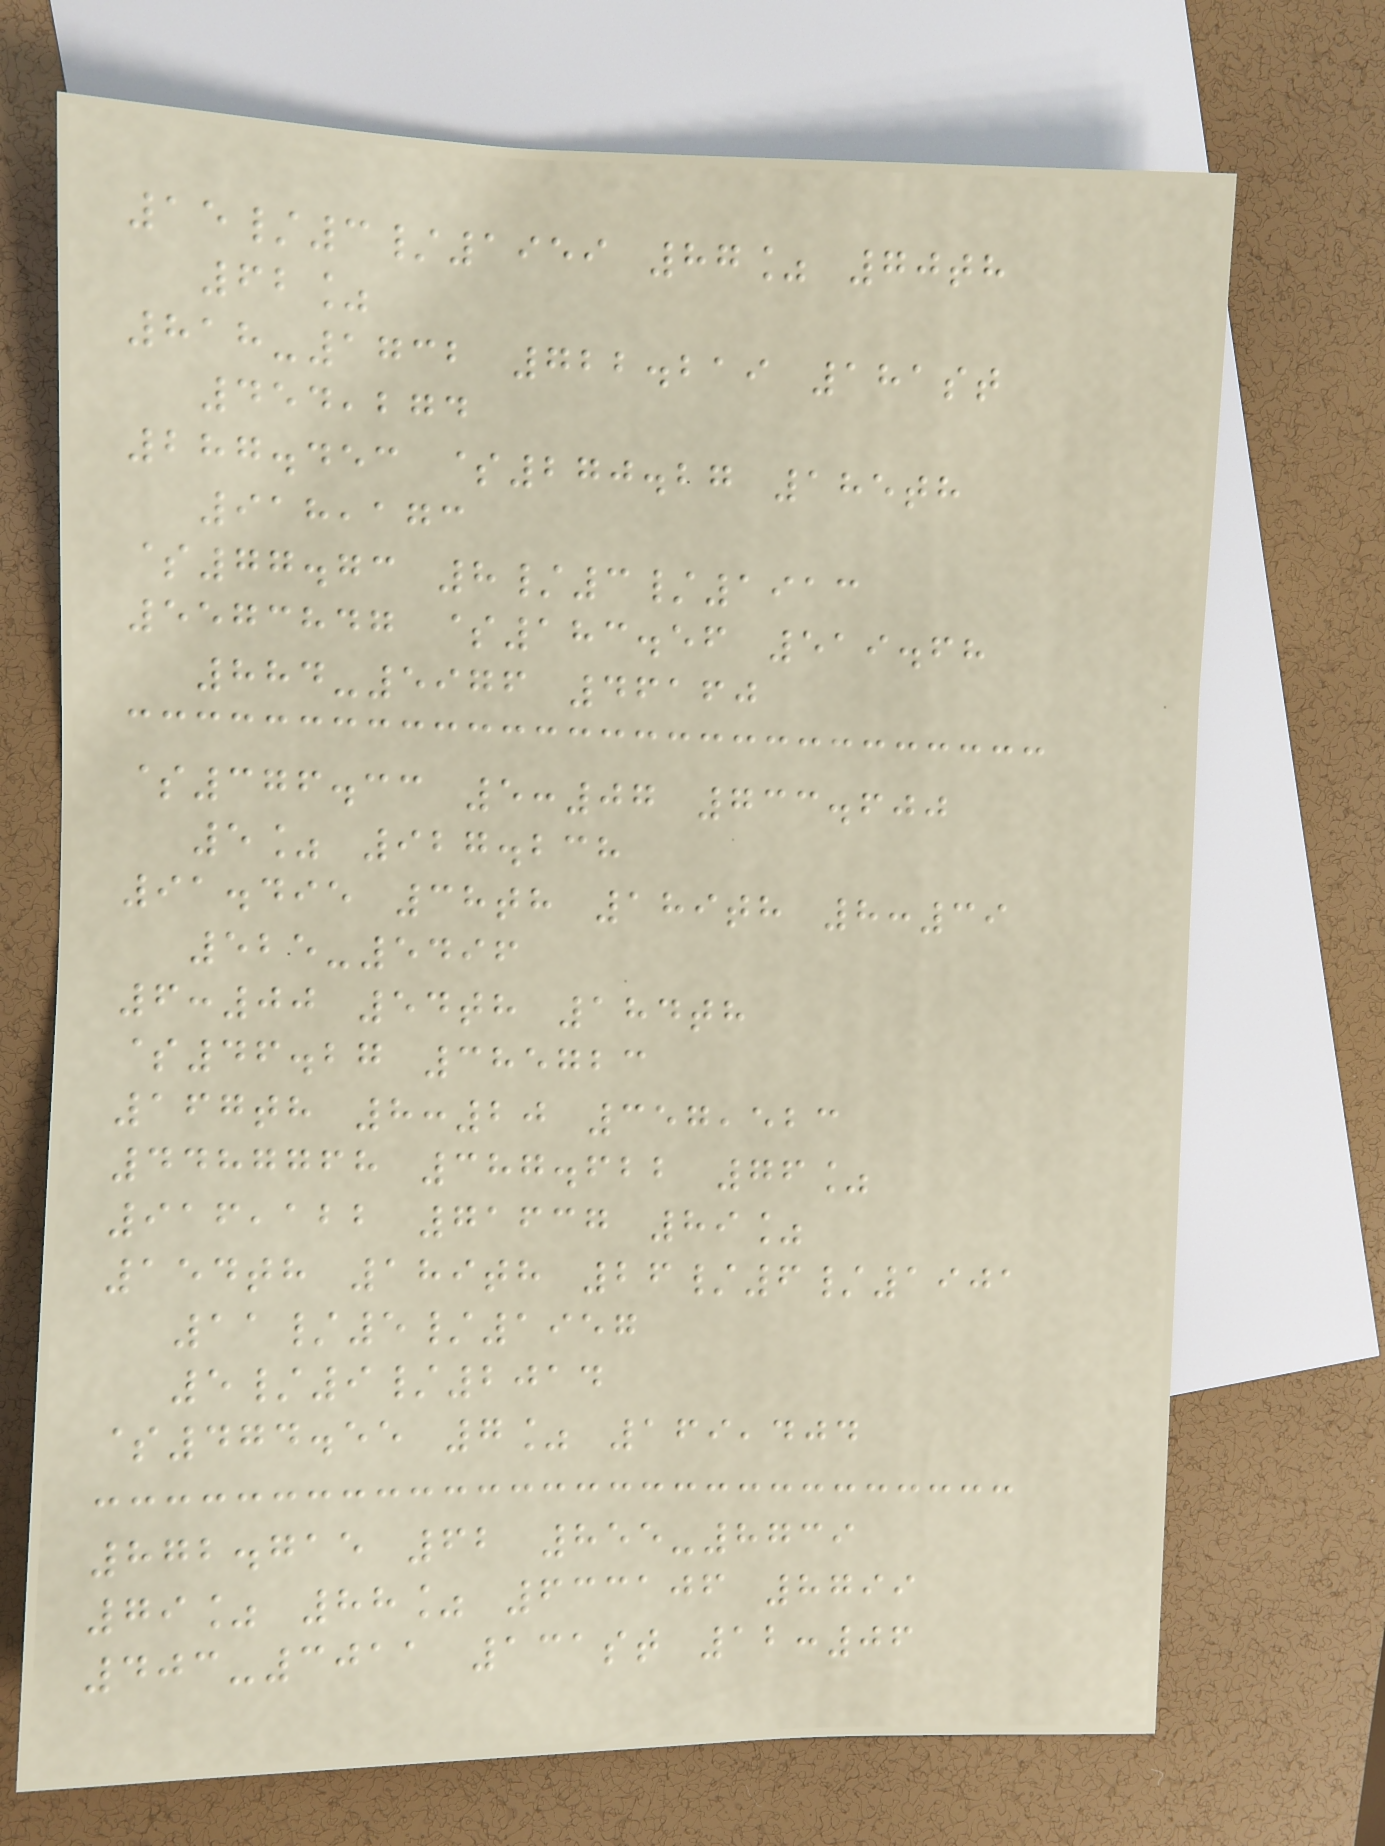15/3/1959 87% 70th
62%
818-1732 722.219 181st
454,274
287.453 $270.27 185th
918,173
$77.73 8/3/1913
5573847 $183.56 519.68
884-5976 46160
$376.33 5:07 733.600
5% 927.238
91.495 38th 189th 8:39
525-5496
6:00 54th 184th
$46.27 385723
167th 8:20 357,523
4487768 387.622 76%
916,122 71637 89%
154th 189th 26/6/1901
11/5/1957
5/9/2014
$474.55 7% 169,404
872.715 62 855-8739
79% 88% 633106 8799
403-3011 131st 12:06
